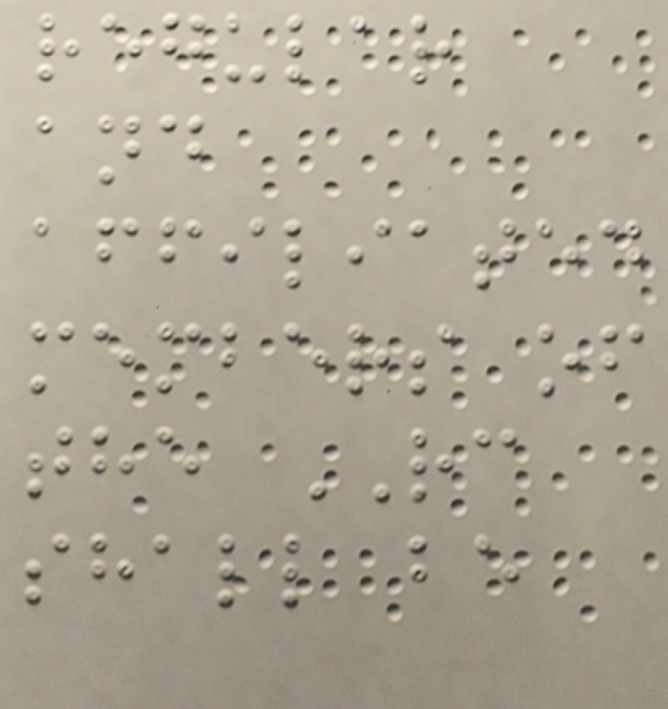regular
and
affiliated
members of
the RC
shall be
